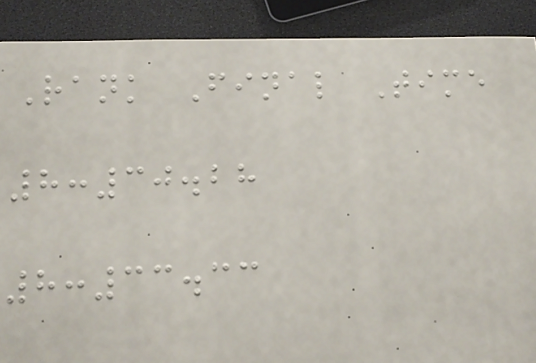Rank Final Time
8:30.28
8:33.33
